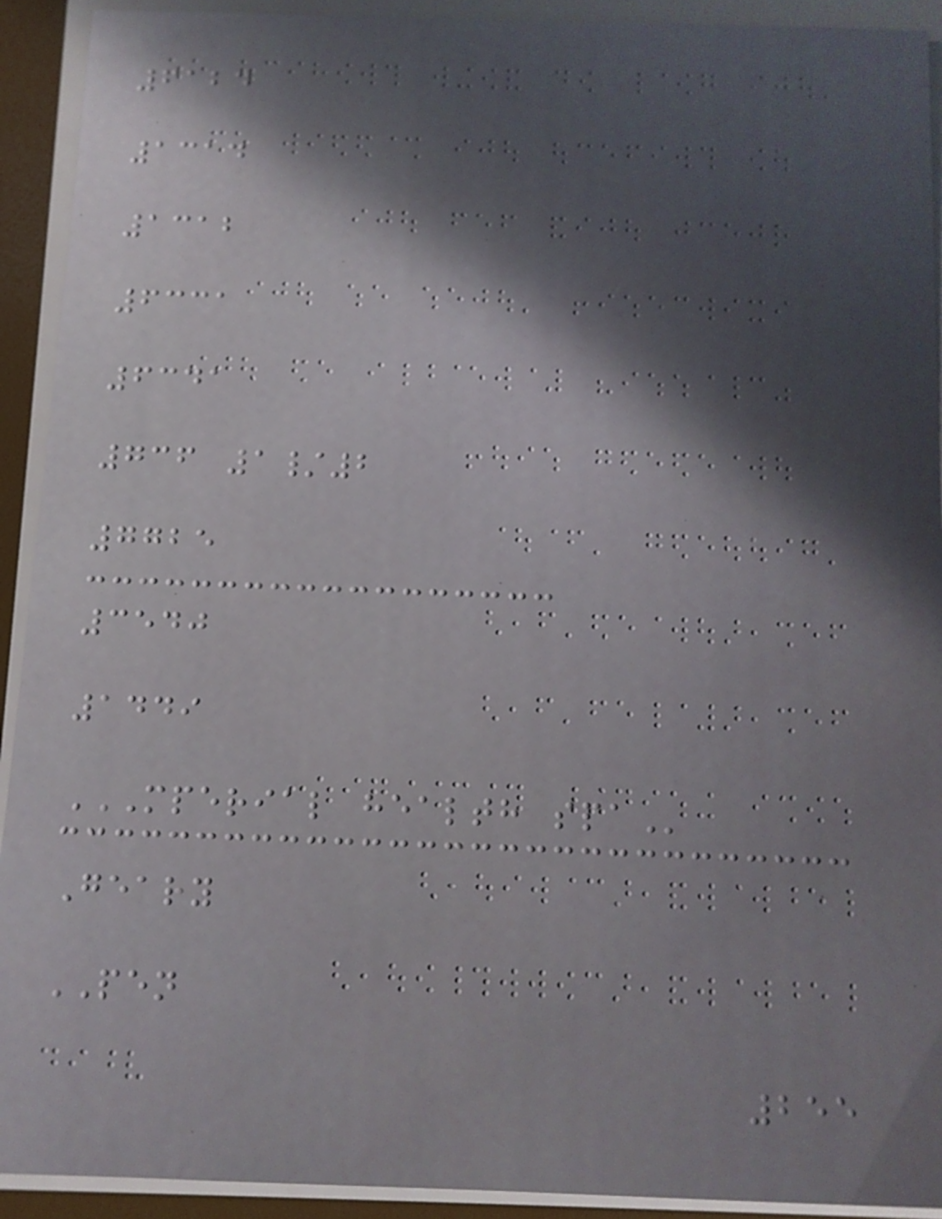6124
1314
1312
6331
6341
736 1/2
7725
3540
1449
MPERIAL HEALTH SPA
Geary
PEN
255
